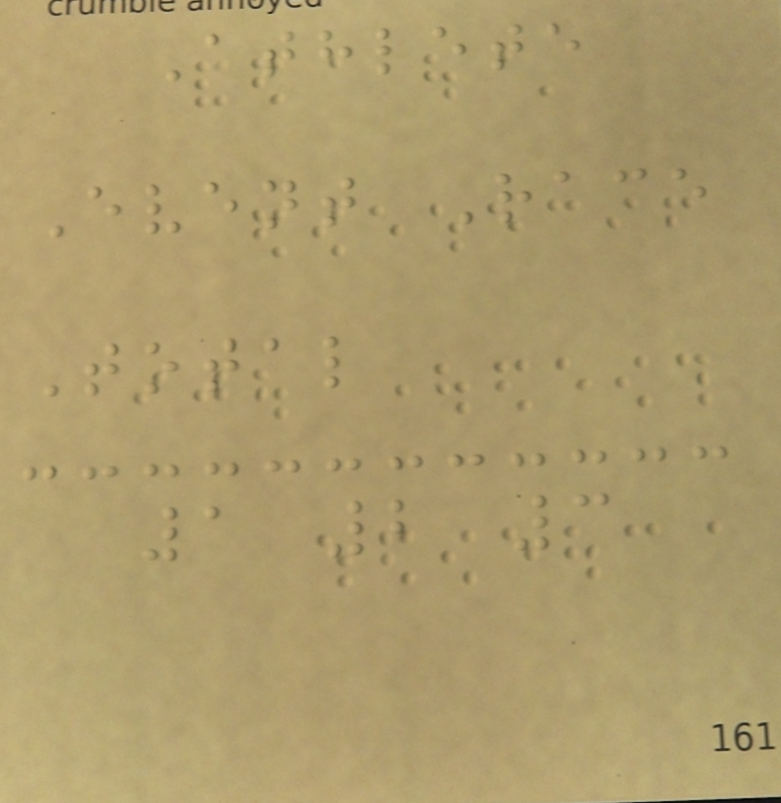Athlete
Event Race
Total
1 2 3
